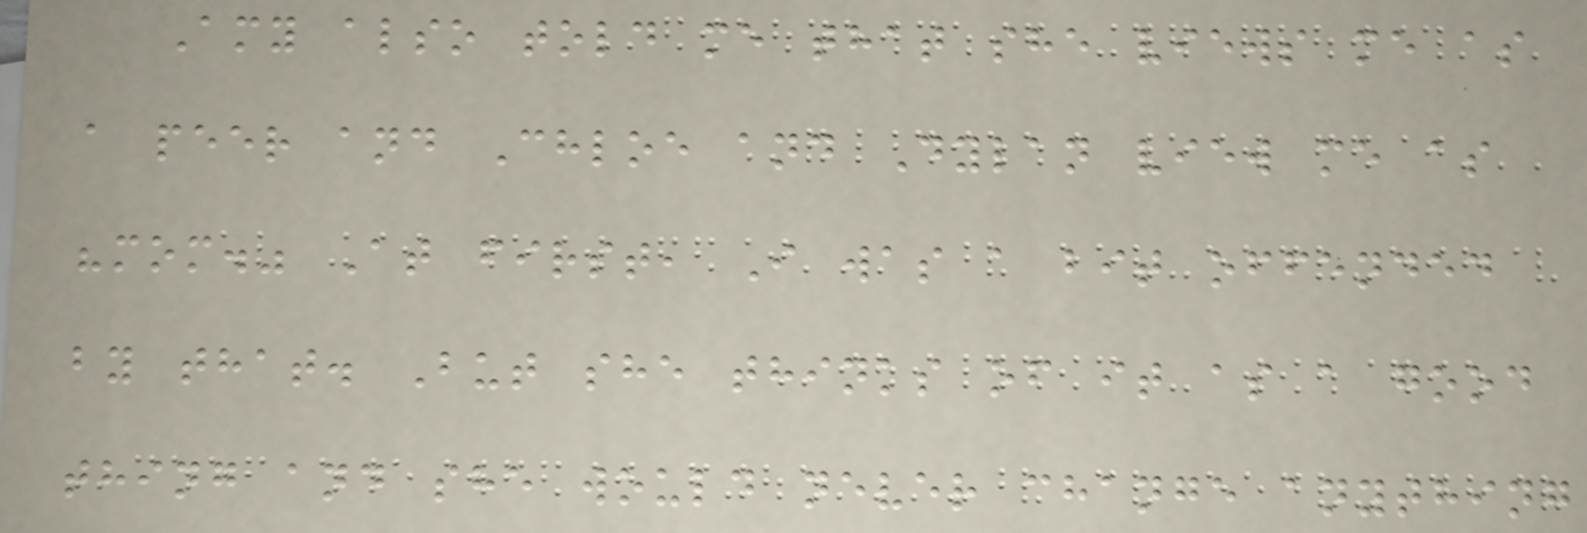Amy also told me that she views me as
a peer and Chloe and Dylan view me as
"mom." At first, I was a bit offended
by that. But she thinks of it as a good
thing and she would never change anything
